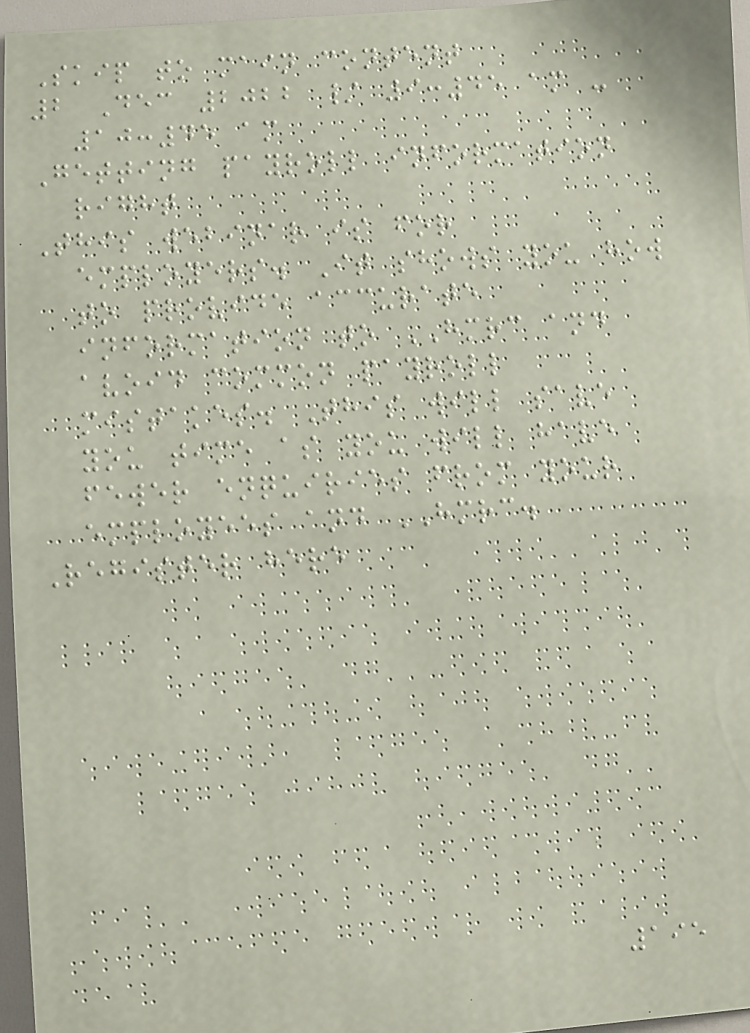Skip to main content
2 Dec 2022 / 9:45 am -
10:45 am
Getting payroll information
right
This webinar is for
employers. It shows you how
to provide accurate
information to HMRC and
avoid common payroll
mistakes. This will save
you time as you will have
fewer enquiries from your
employees and HMRC.
Register here
195
